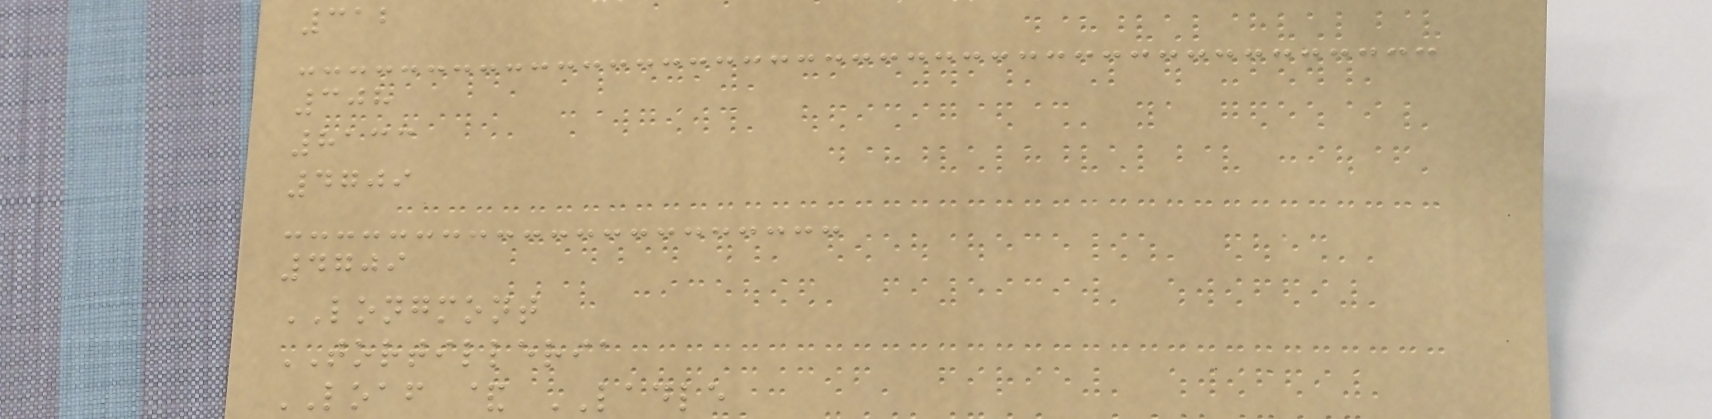312
308
8133
4709
4709
LONGMONT
TORTILLERIA
LOAF & LADLE
